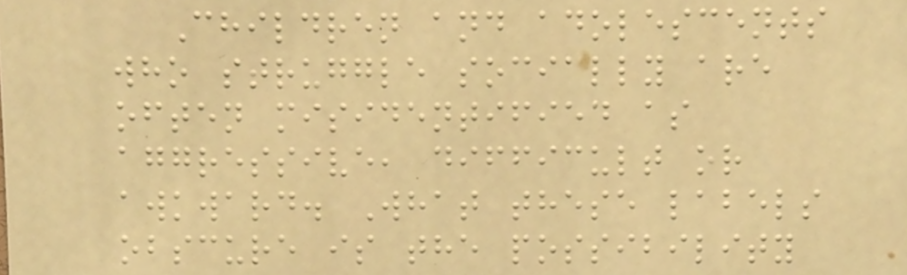Children and adolescents
who struggle socially are
often misidentified as
aggressive, difficult or
awkward. What these labels
obscure is the possibility
